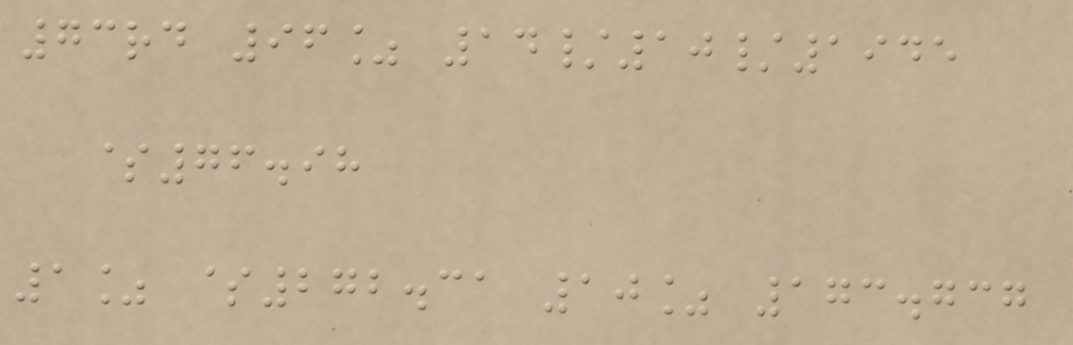73rd 96% 14/10/1945
$76.98
1% $272.31 10% 173.737
